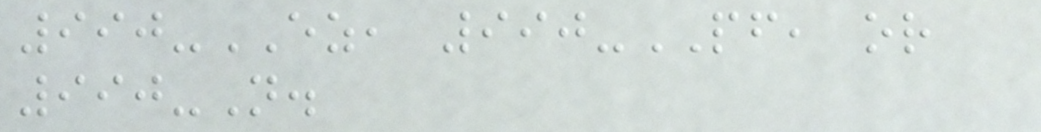990-EZ, 990-PF, or
990-N.
